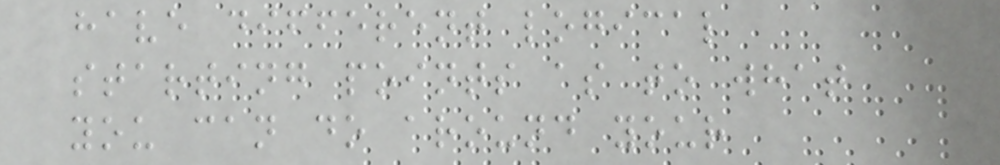have different logical
starting points as to what
you can do around your
